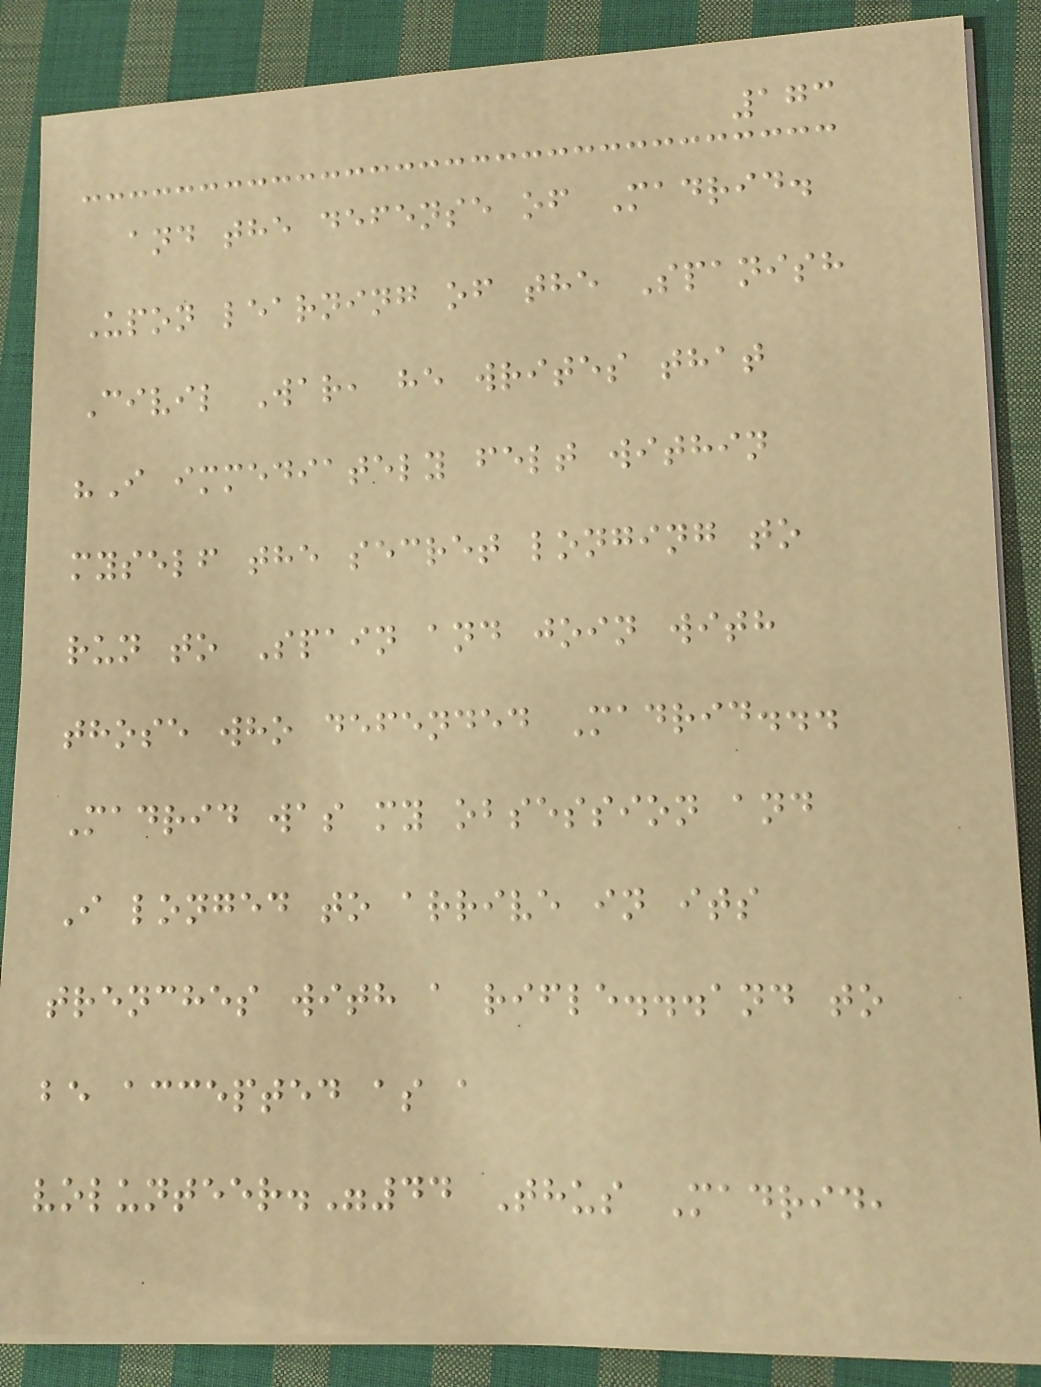173
and the defense of Madrid.
Upon learning of the Spanish
Civil War, he writes that
"I immediately felt within
myself the secret longing to
run to Spain and join with
those who defended Madrid...
Madrid was my obsession and
I longed to arrive in its
trenches with a rifle...and to
be accepted as a
volunteer."44 Thus Madrid,
